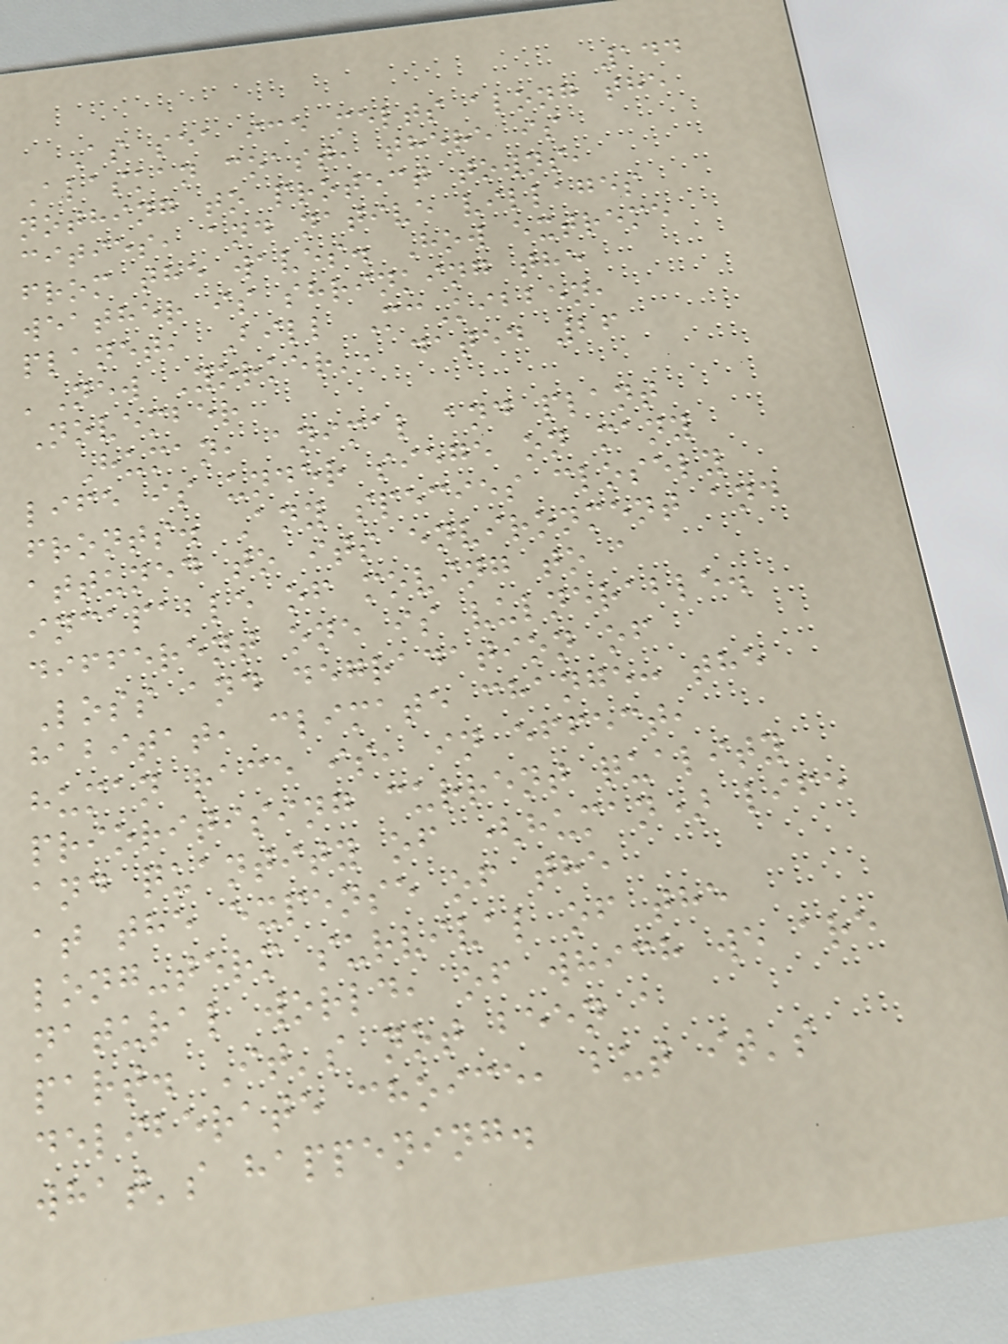144
As sea ice melts along the
Alaskan coast, there is
nothing to protect towns,
cities, and native villages
from the waves. How extreme
weather is shrinking the
planet, Bill McKibben,
'New Yorker', dated 26
November
Human, animal and plant
life is under siege on many
fronts. Any species closely
attuned to its environment and
incapable of moving to a
different one is vulnerable.
Loss and degradation of
habitat, climate change: the
human race is, in effect,
prioritising current quality
and quantity of (human) life
at the expense of the
long-term survival of the
natural world, of which we are
part. It's not been a
deliberate choice, but it's
what's happening.
